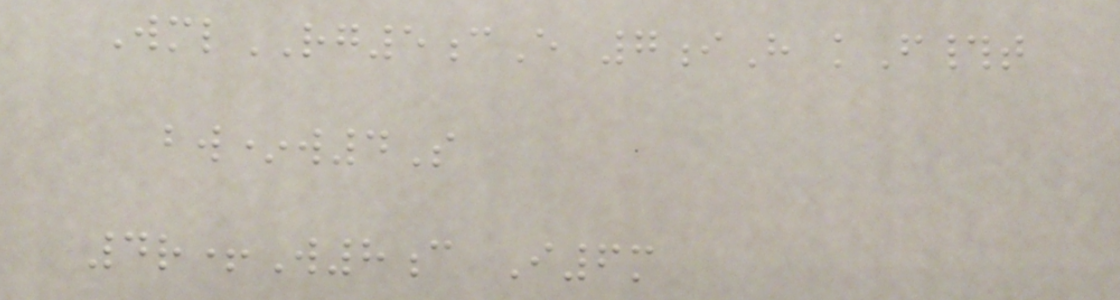WmlRG5cE 7iH kF#t
bw*w4S
4r+W8c I6m
